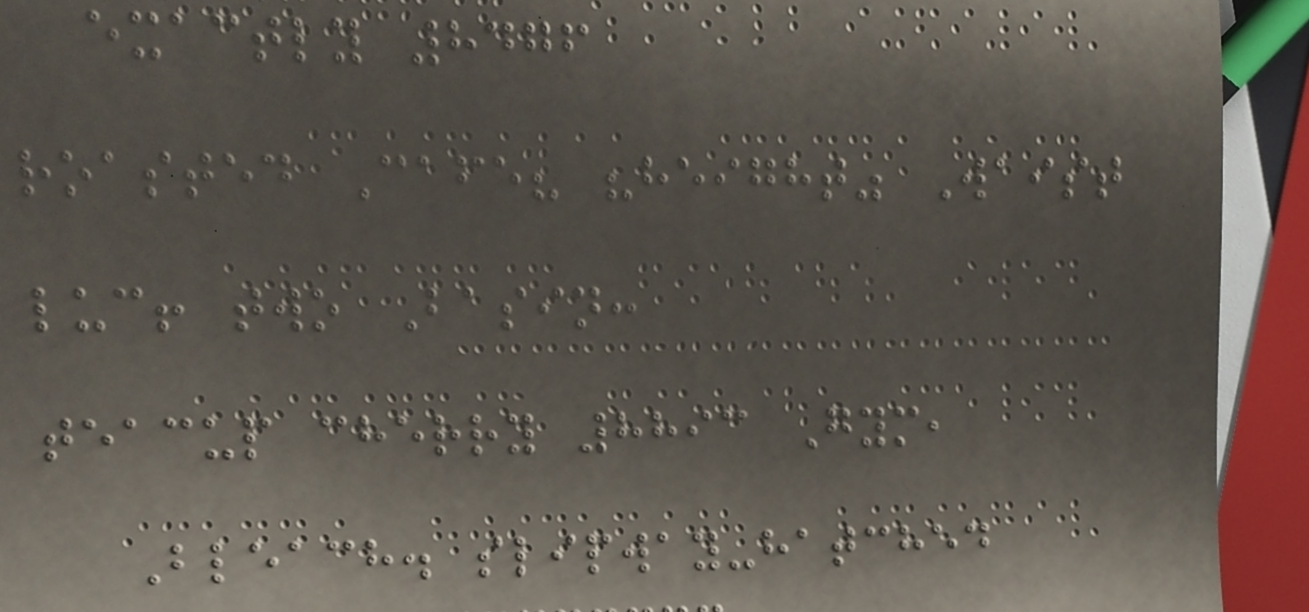exactly 8476
roasted Cafe? "height" Waist
luc! two Basin:
teacup cherry 8893 Gym,
Bleach. slipway-hatched
